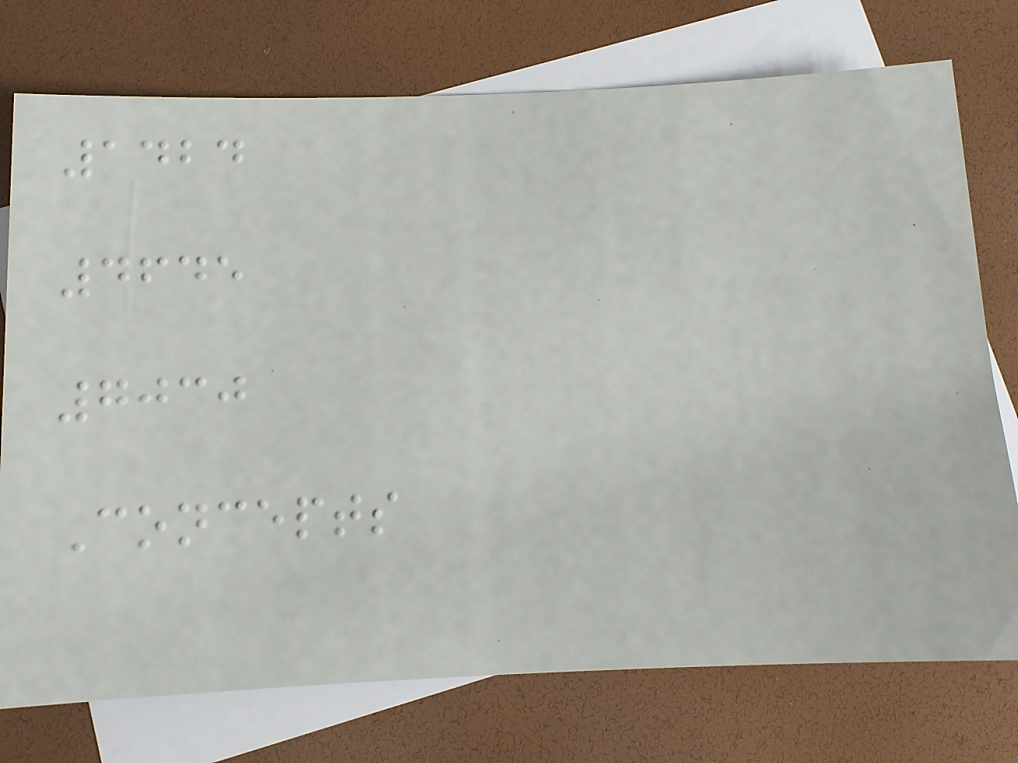1424
4645
7030
Concepts
